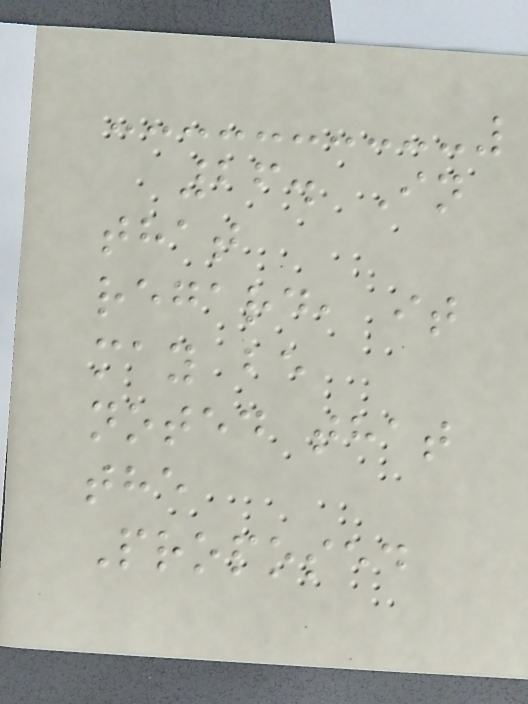26. In
that
regard, it
may be
noted that
the
Proposed
